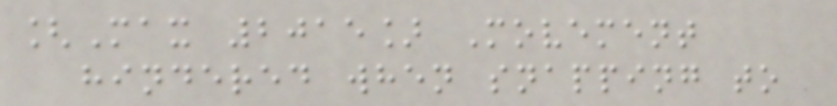[Max 2015] Movement
hindered when snapping to
